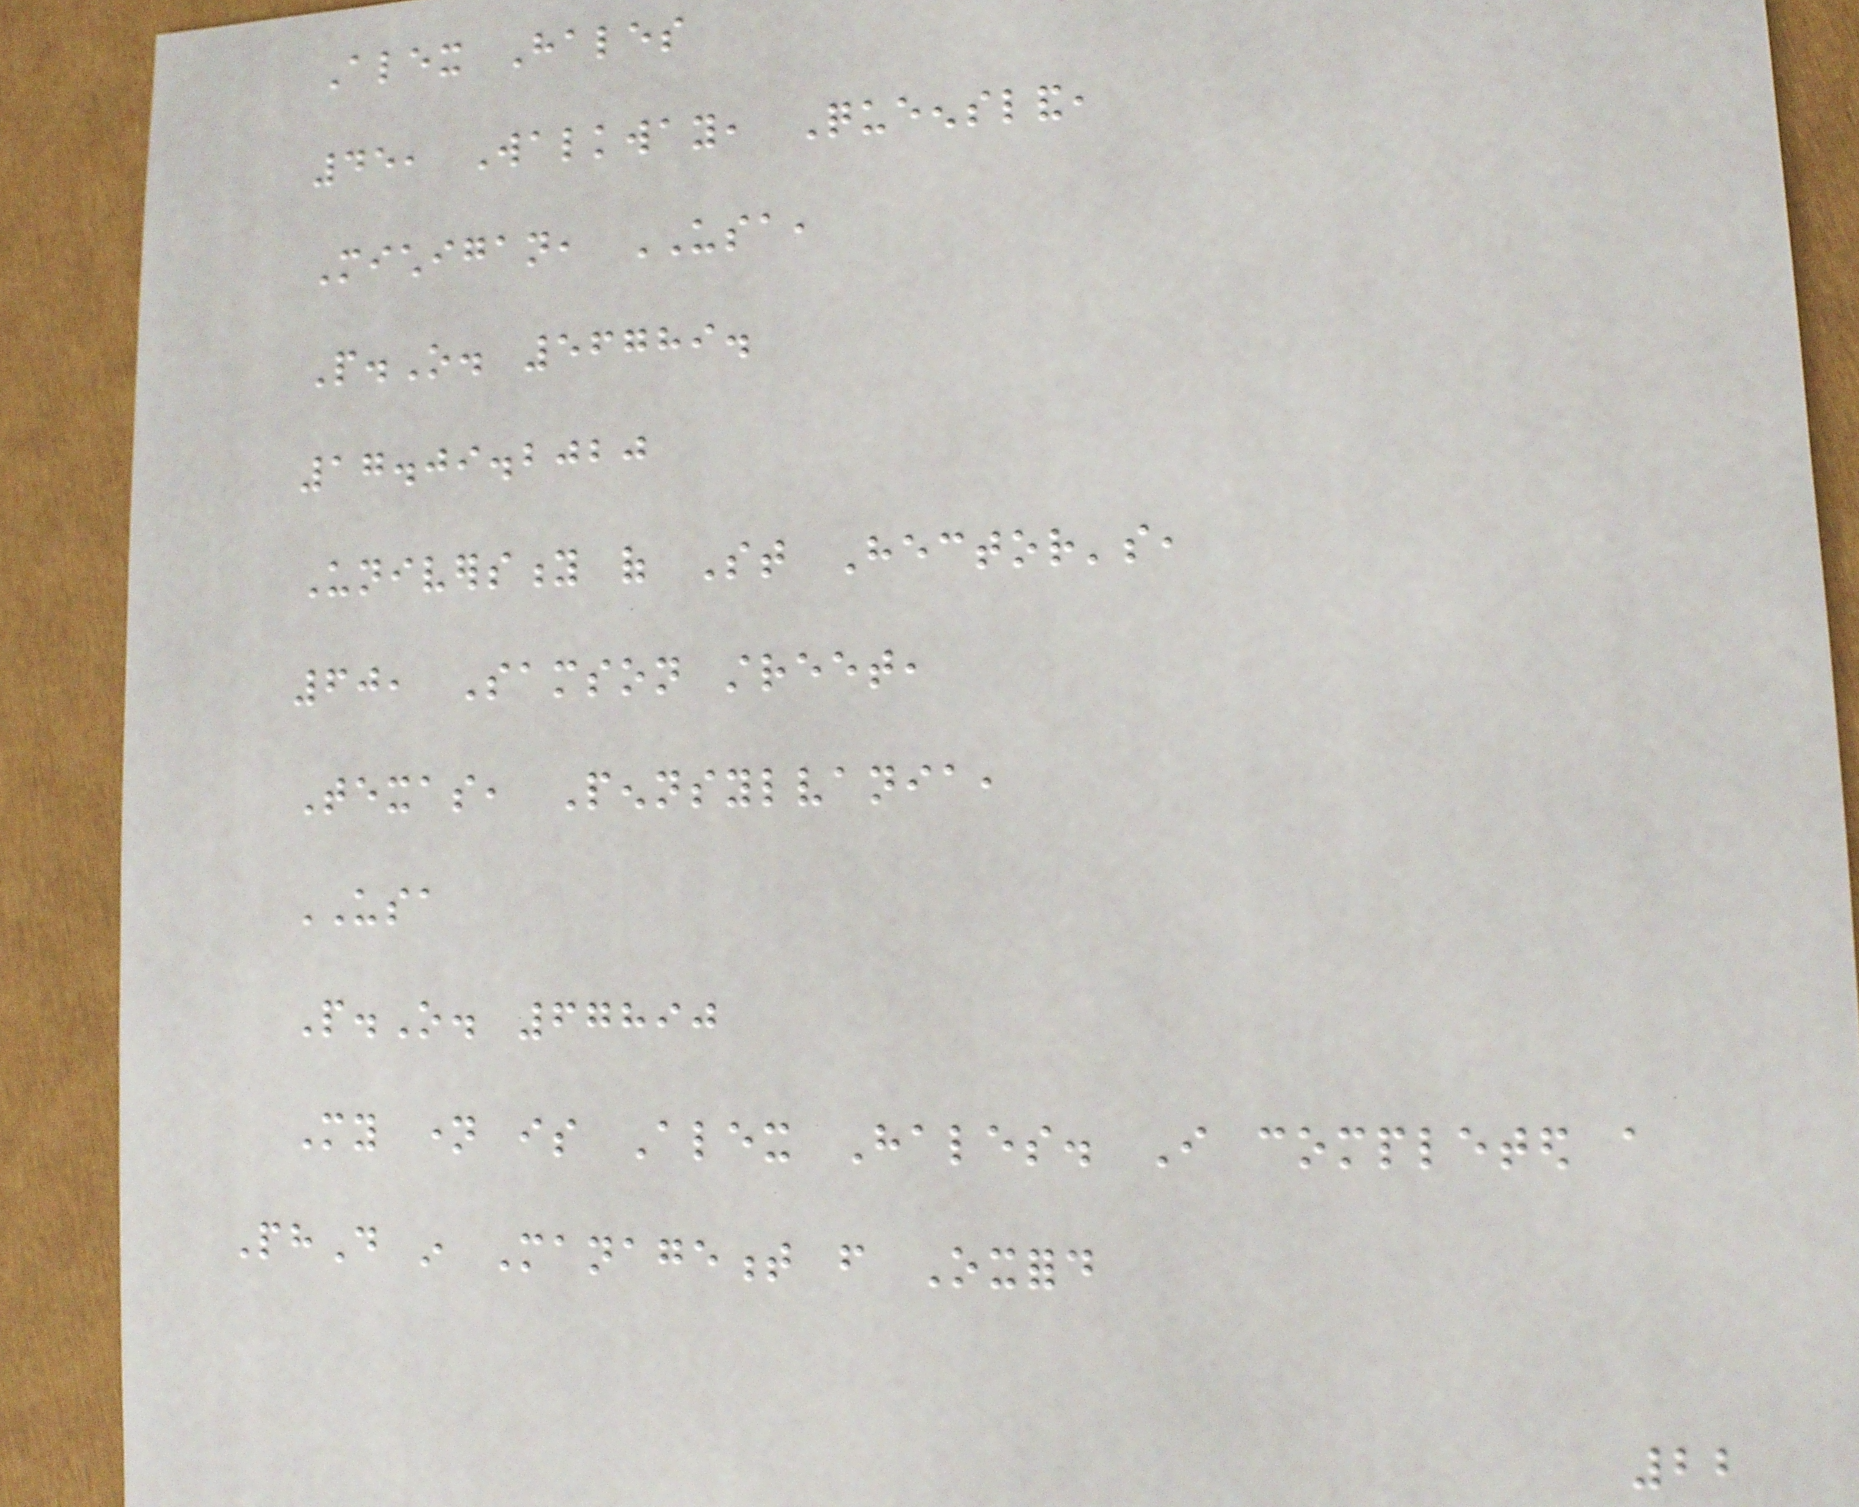Alex Hales
45, Walkway, Queensland,
Michigan, USA,
P.O. 56789.
17.09.2020
University of St Hector's,
60, Samson street,
Texas, Pennsylvania,
USA
P.O. 67890
My name is Alex Hales. I completed a
PhD in Management from Oxford
22
